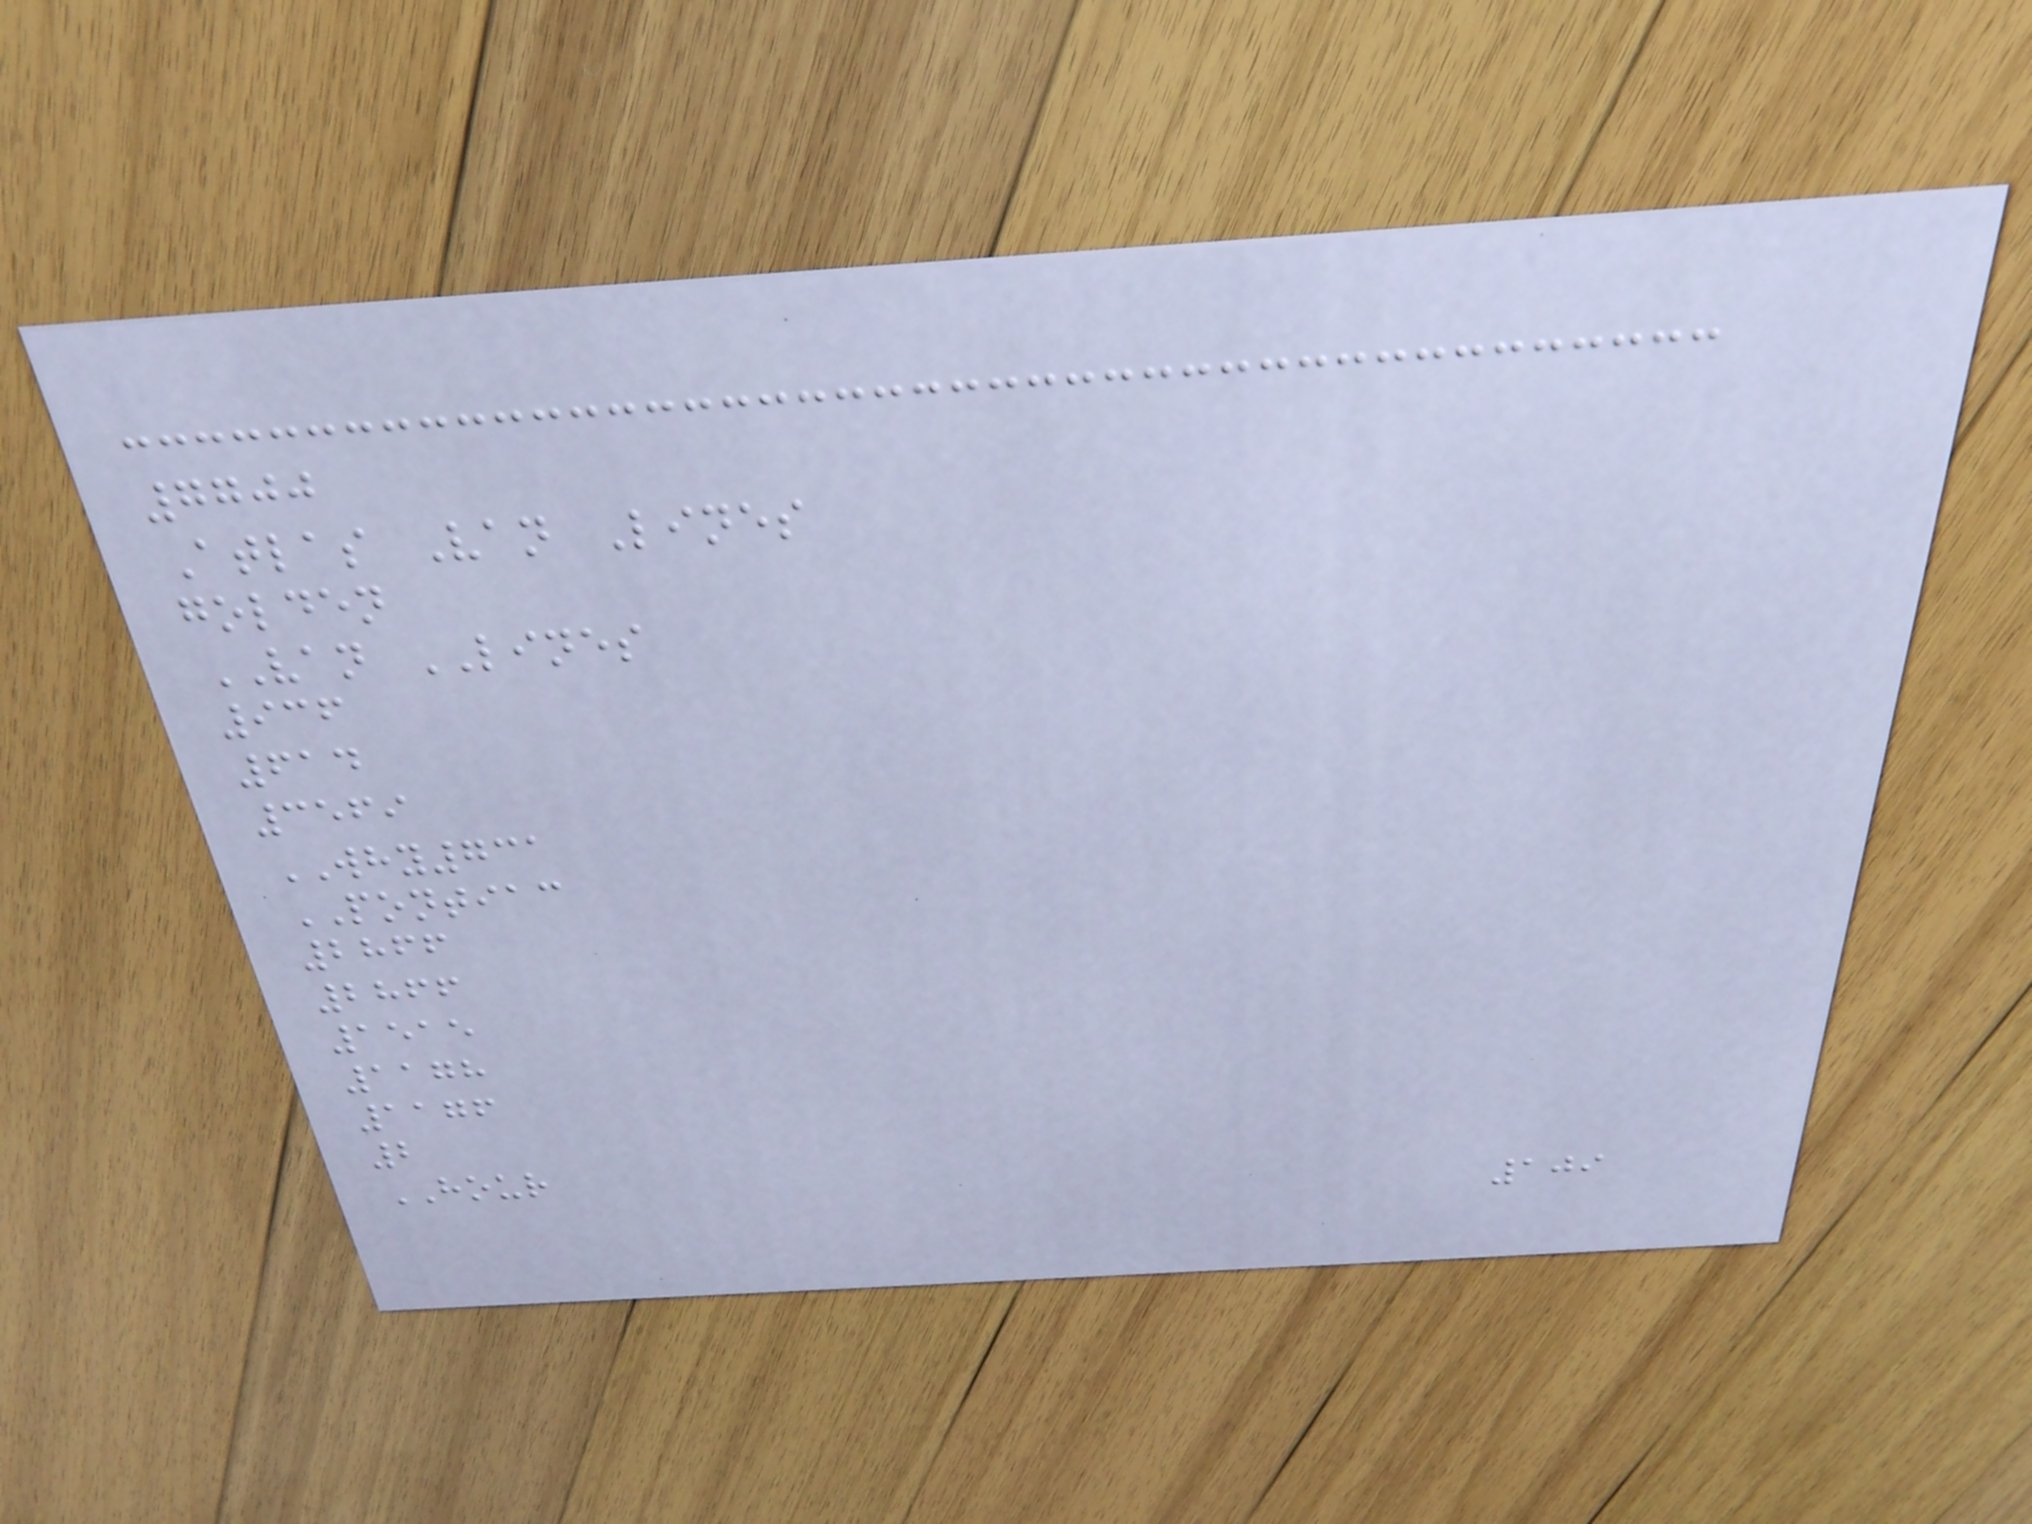7700
Atlas Van Lines
golden
VAN LINES
936
614
3569
WHY731
PONTIAC
2866
2866
1515
1178
1176
2
HOUR
109
